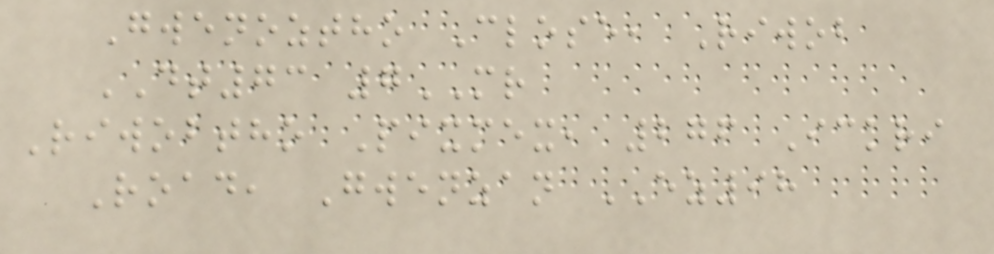Gwenoztho Close, Riwob
DT73 7MR
Riwobtho Pixmex, 276 Ickri
Road, Gwenzan EZ98
